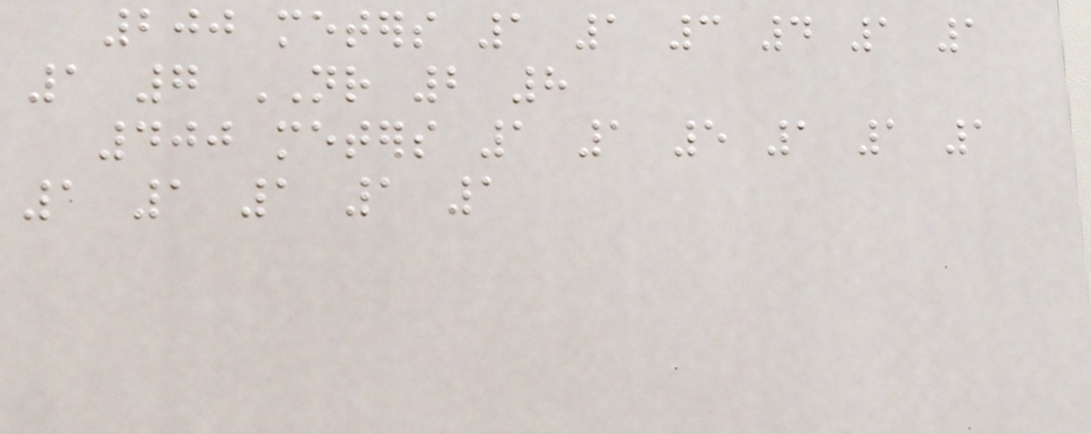200 meters 1 1 3 4 1 1
1 7 NR 2 8
400 meters 1 1 5 1 1 1
1 1 1 1 1
